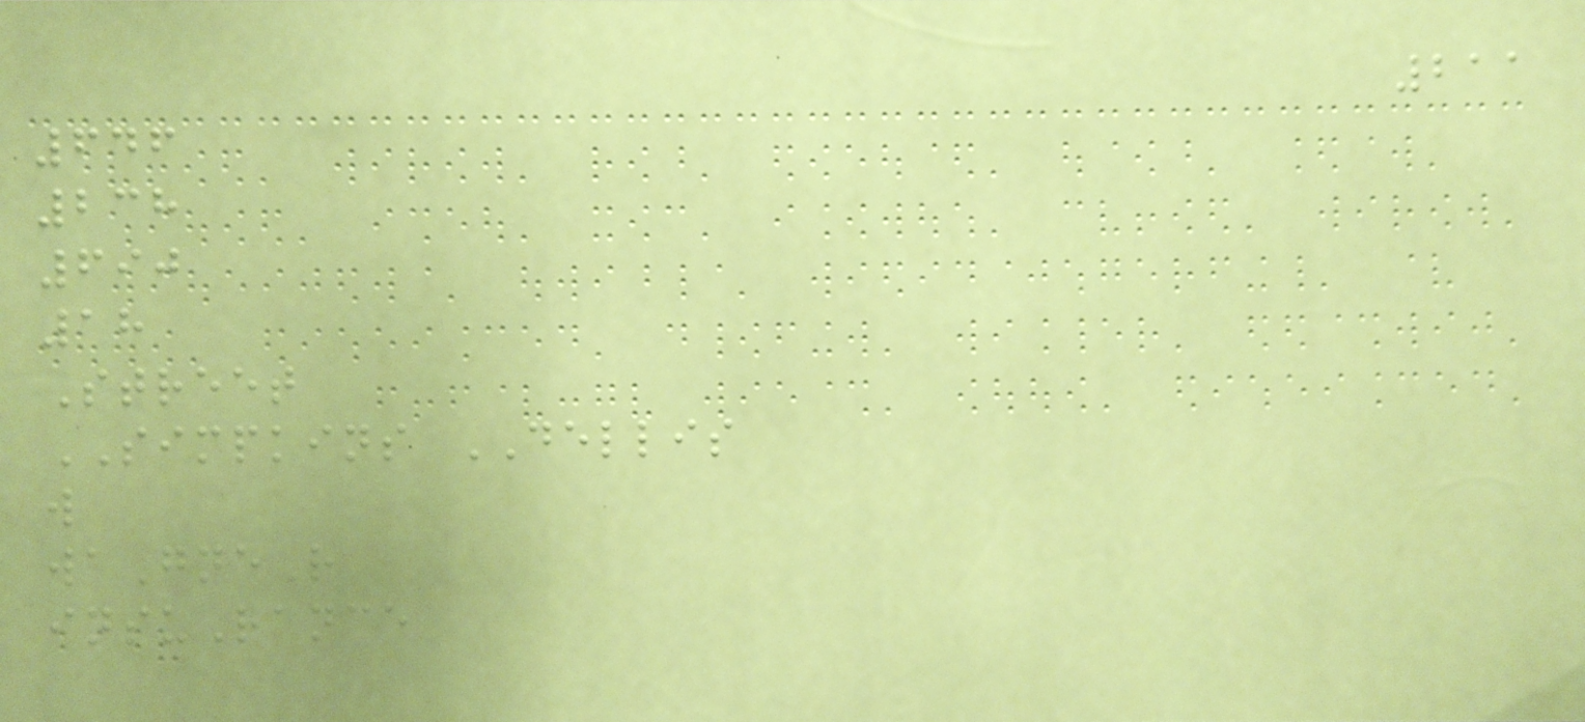211
646
238
690
18
Street
SIMPKINS DELLIS
w
waGneR
insuRance
